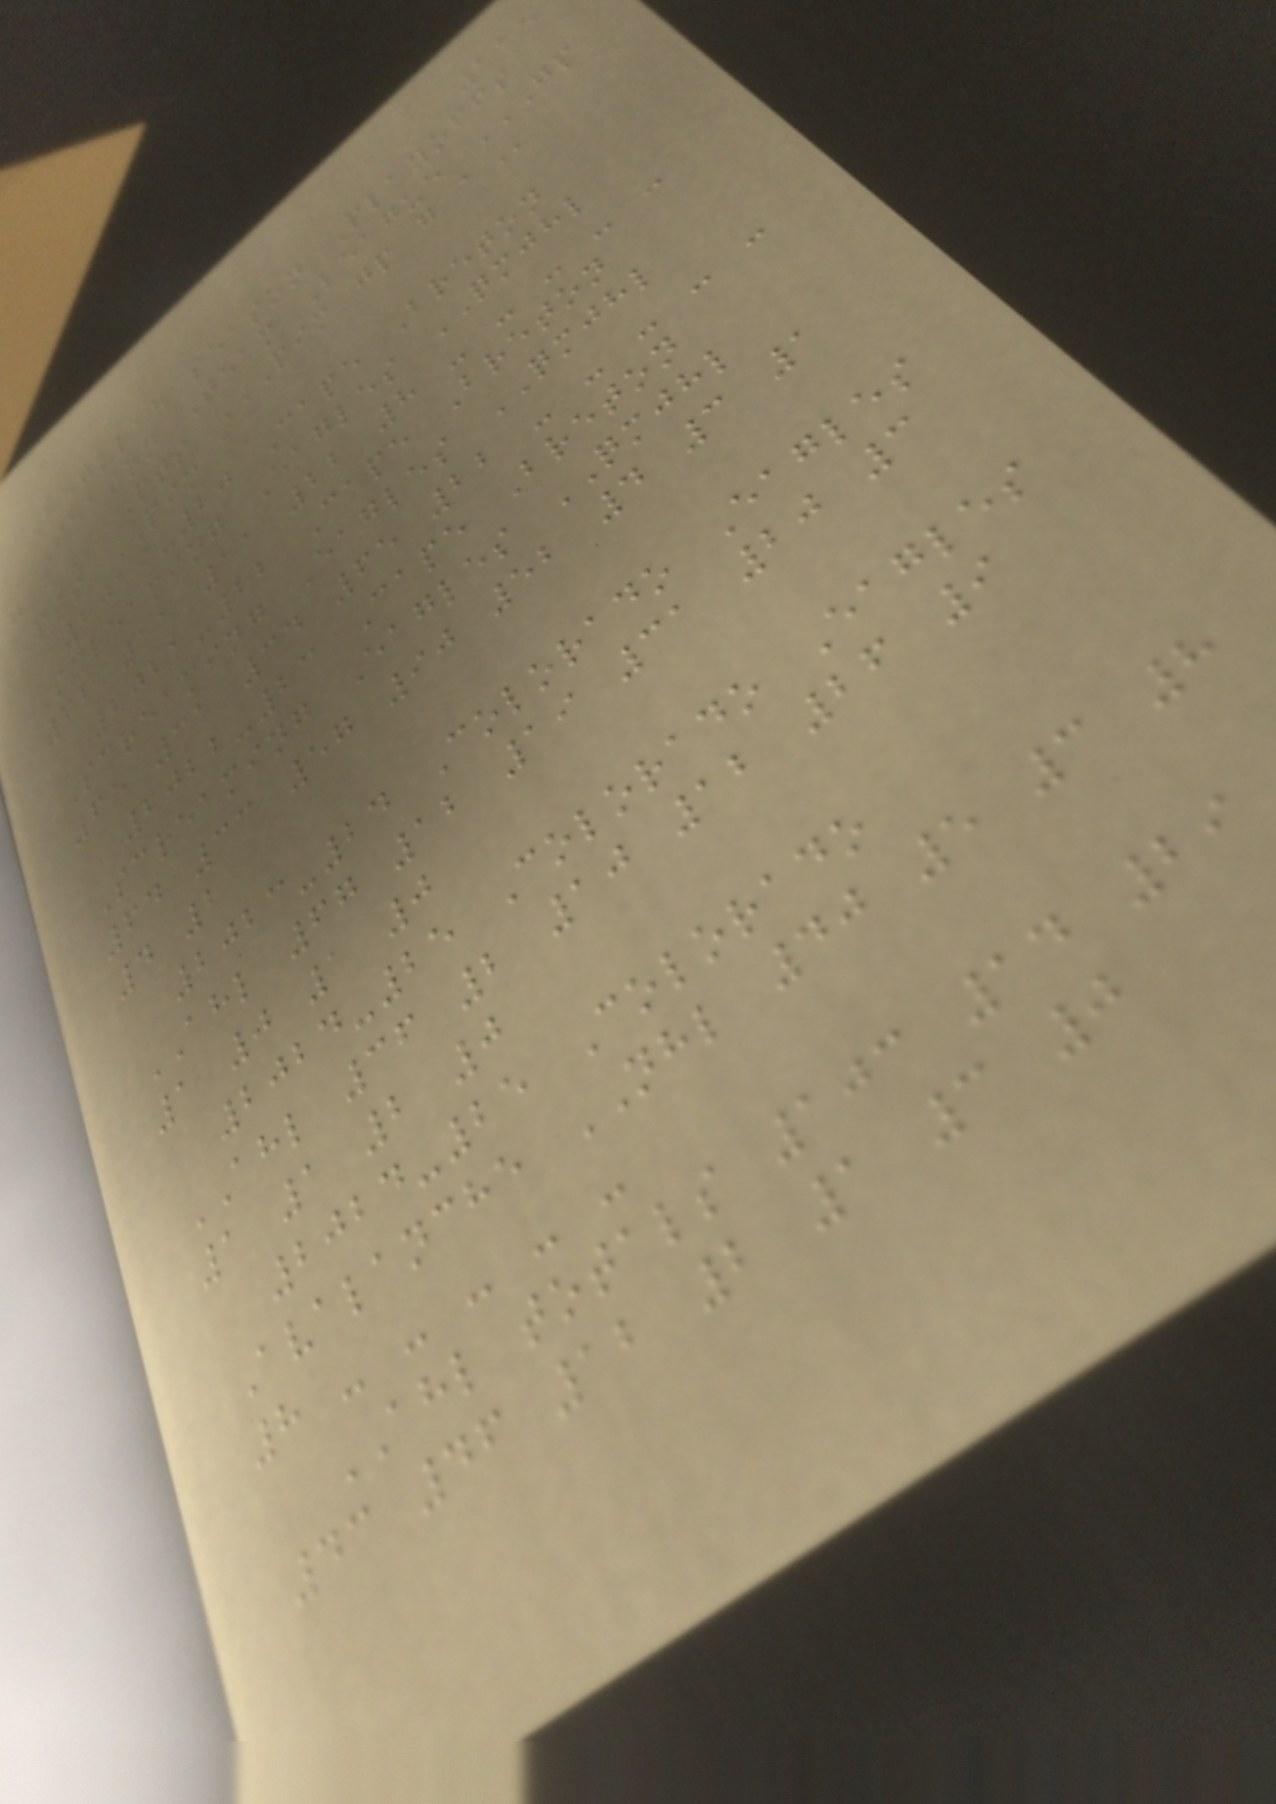115
Regular season Playoffs
Season Team League GP
G A Pts PIM GP G A
Pts PIM
2019-20 Cape Breton
Screaming Eagles QMJHL
62 11 11 22 8 - - - - -
2021-22 Cape Breton
Screaming Eagles QMJHL
65 31 34 65 22 - - - - -
2022-23 Cape Breton
Screaming Eagles QMJHL
64 33 57 90 52 4 3 1
4 2
2023-24 Colorado Eagles
AHL 67 12 19 31 20 3
1 0 1 0
2024-25 Colorado Eagles
AHL 36 2 10 12 26 9
1 1 2 0
2024-25 Colorado
Avalanche NHL 40 5 3 8
8 - - - - -
AHL totals 103 14 29
43 46 12 2 1 3 0
